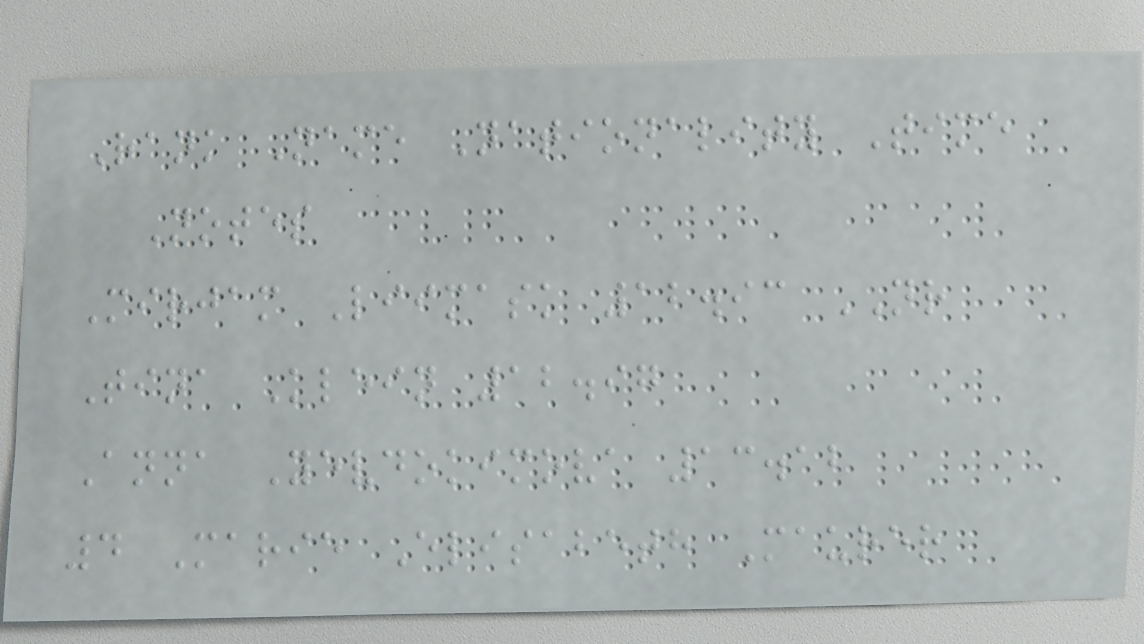Rank Name Nationality Time
Notes
Mirjam Liimask 12.93 NR
Tina Klein 12.97
Anna Yevdokimova 13.12
4 Marie Elisabeth Maurer
